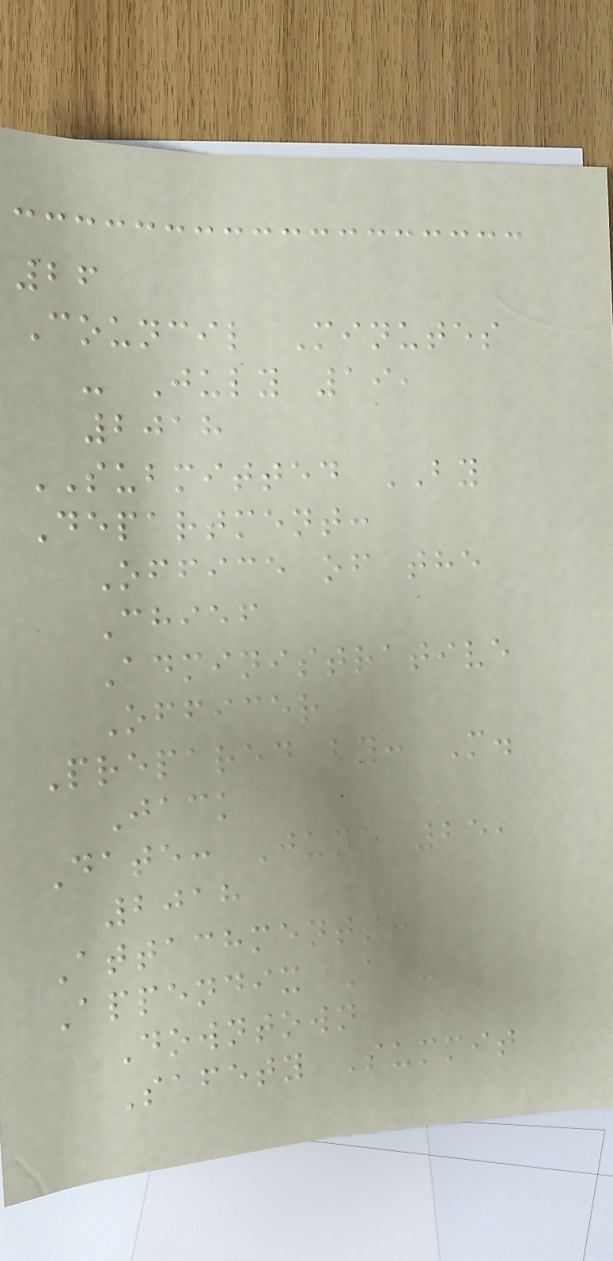26
Council Minutes
- July 19,
2018
SUBMITTED BY
Department:
Office of the
Chief
Administrative
Officer
Prepared by: M.
Jack
Date: June 25,
2018
Attachments:
Appendix A -
Downtown
Safety Summit
